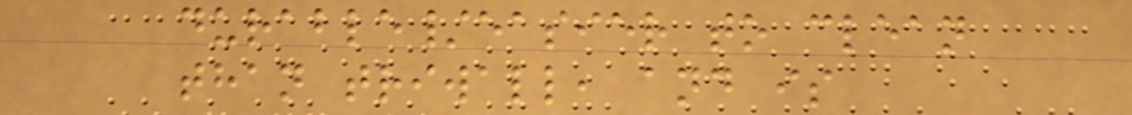durable/easier to clean
than triwall, and is
